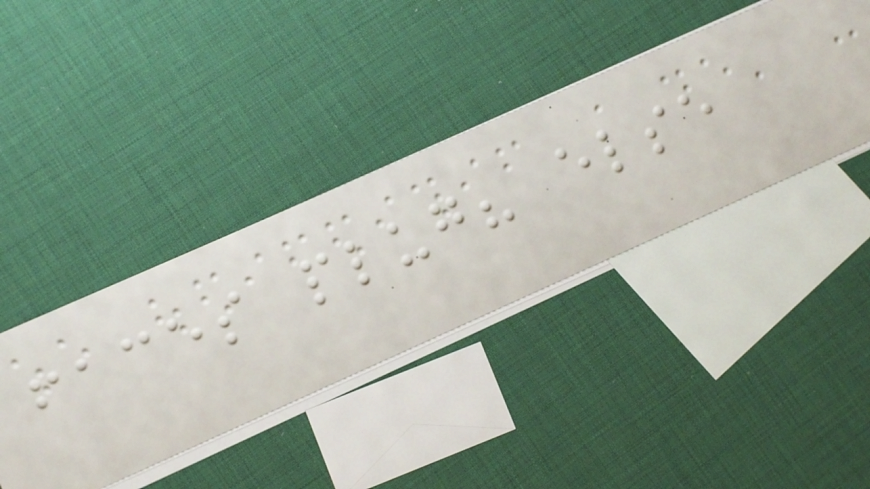faces plug? else
